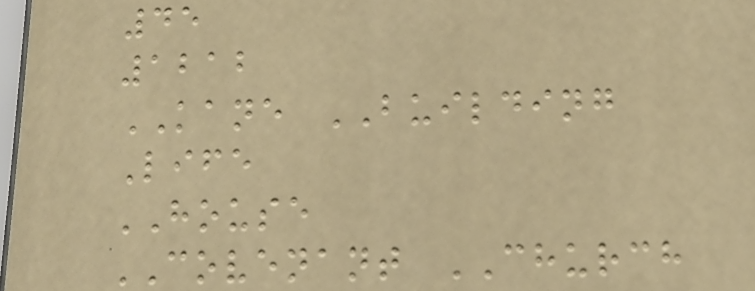45
1212
KANE BUILDING
Life
HOUSE
COVENANT CHURCH
